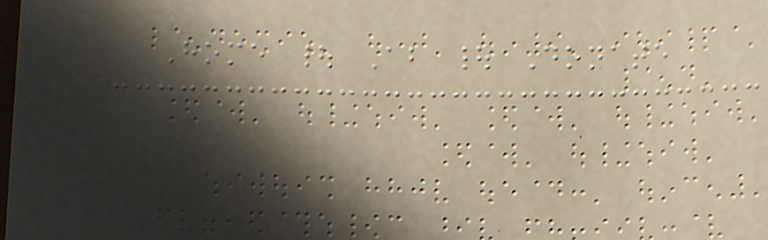Home | About | Donate
